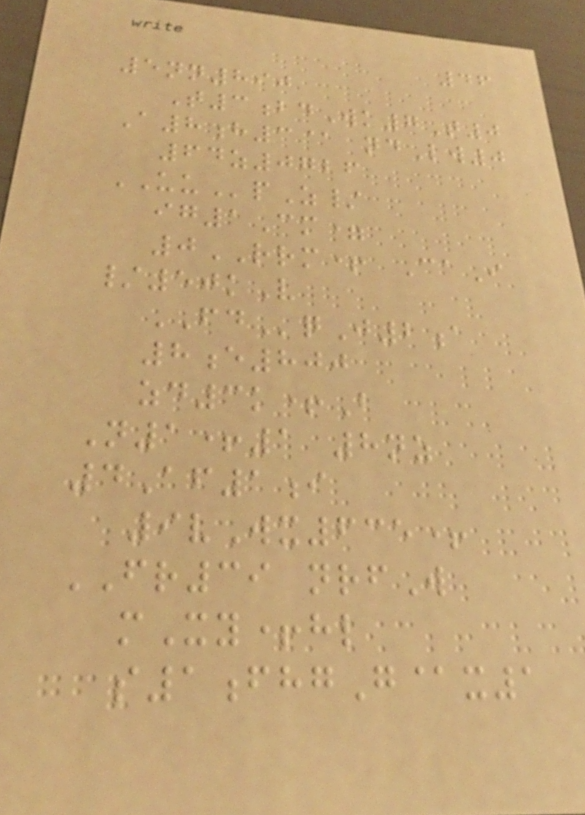46
5nn890
T3bdWk7T0
A8h3@ ndLw0
64z0726
UUpZ/
ig1Cm=
0RRM+ CaI
/50kV
FDqJ2a
8e800
zd3k+B
N1+1 8nz
4Af1i
9vWx635+
FR39 nrfW
mXy+hl
s1fhgG@x1
